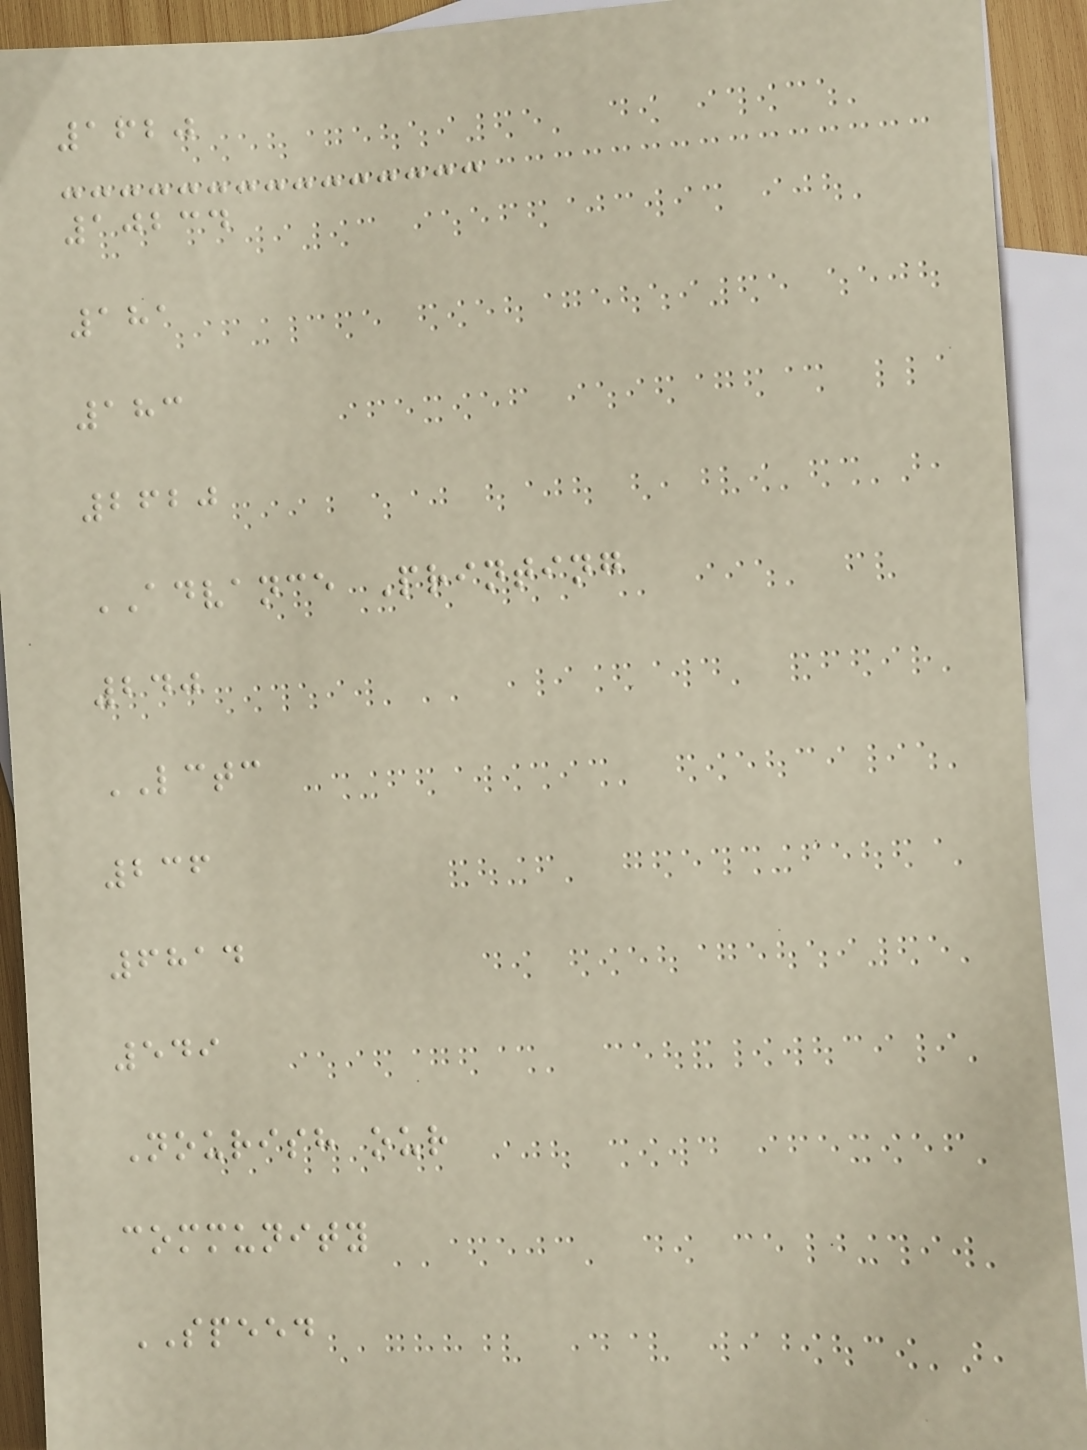1620
10234
181
183
2620
ADVANCE Printing
240
LCTC
236
6814
549
Nourish our
community
SPEED
